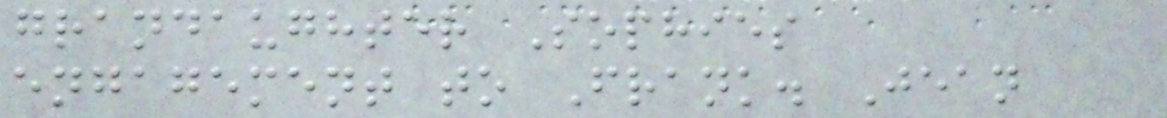grandaughter Sophies
engagement to Frank. Jean
